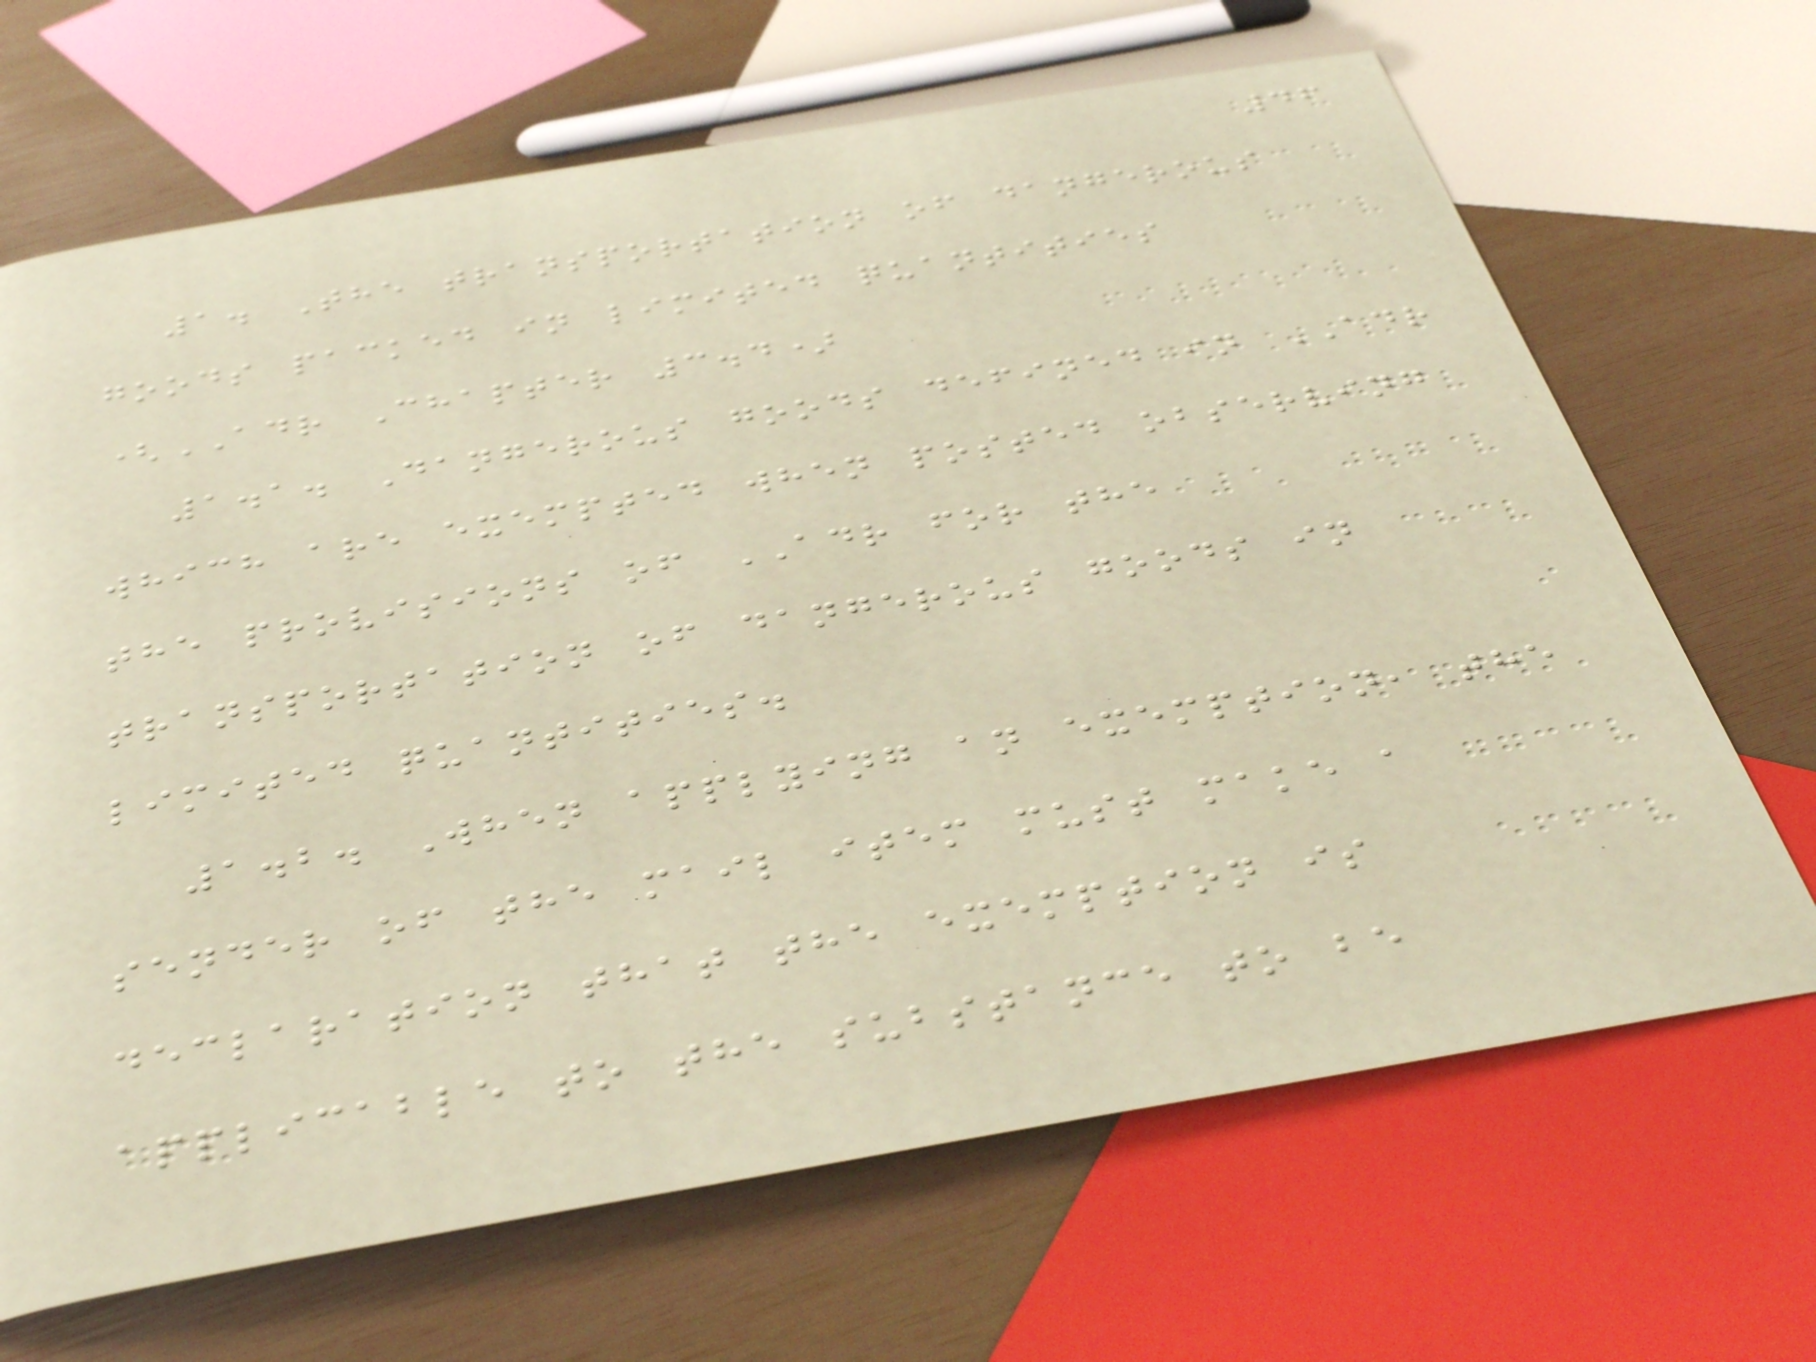46
1. The transportation of dangerous
goods packed in limited quantities
(ADR Chapter 3.4)
1.1. Dangerous goods defined in ADR
which are exempted when posted observing
the provisions of ADR for the
transportation of dangerous goods in
limited quantities.
1.2. When applying an exemption, the
sender of the mail item must make a
declaration that the exemption is
applicable to the substance to be
